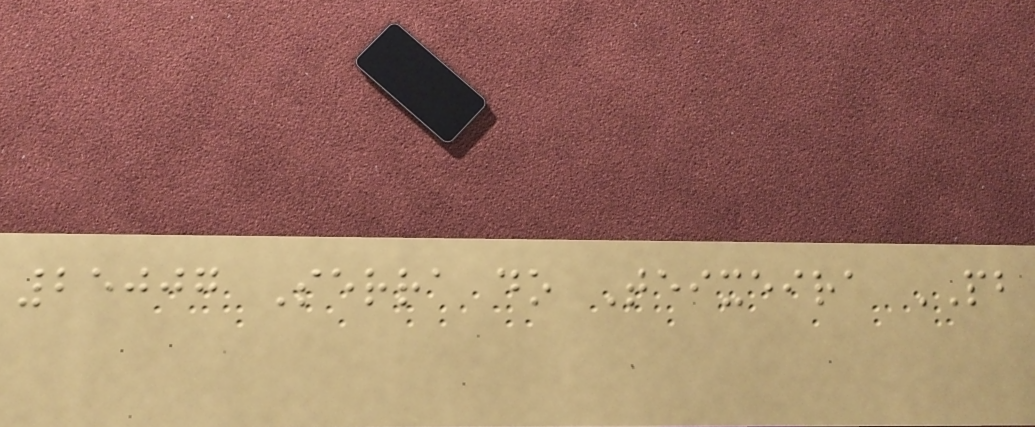25007 Serra do Teixeira PB
